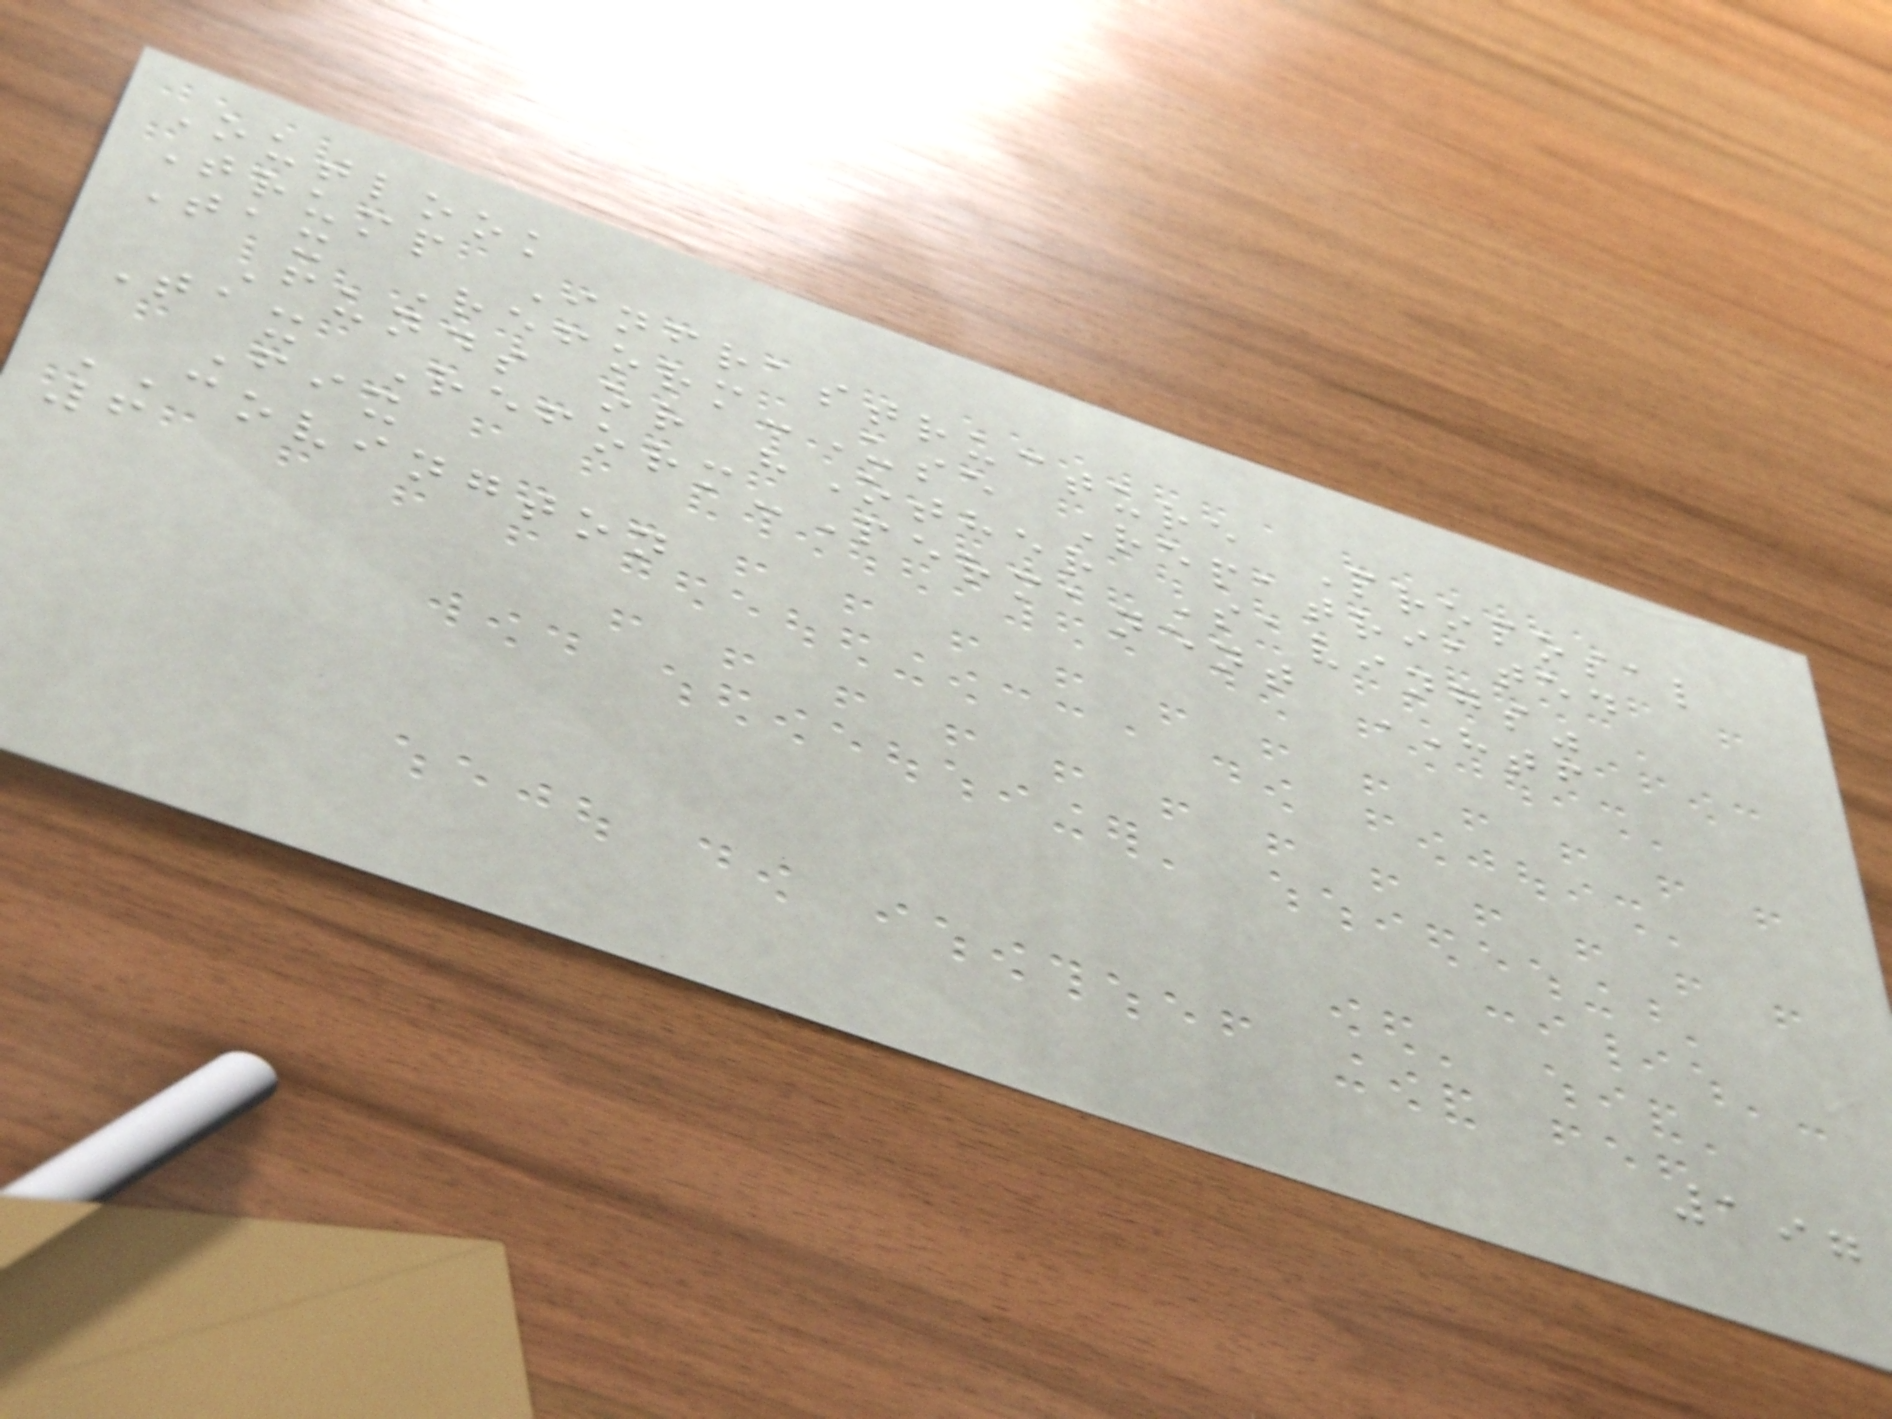Outlook
Trump Infrastructure Proposal
Tax Reform-Use Repatriated
Funds or "Other Savings"
Tax Reform-Permanent HTF
Fix
COVINGTON
6
197
